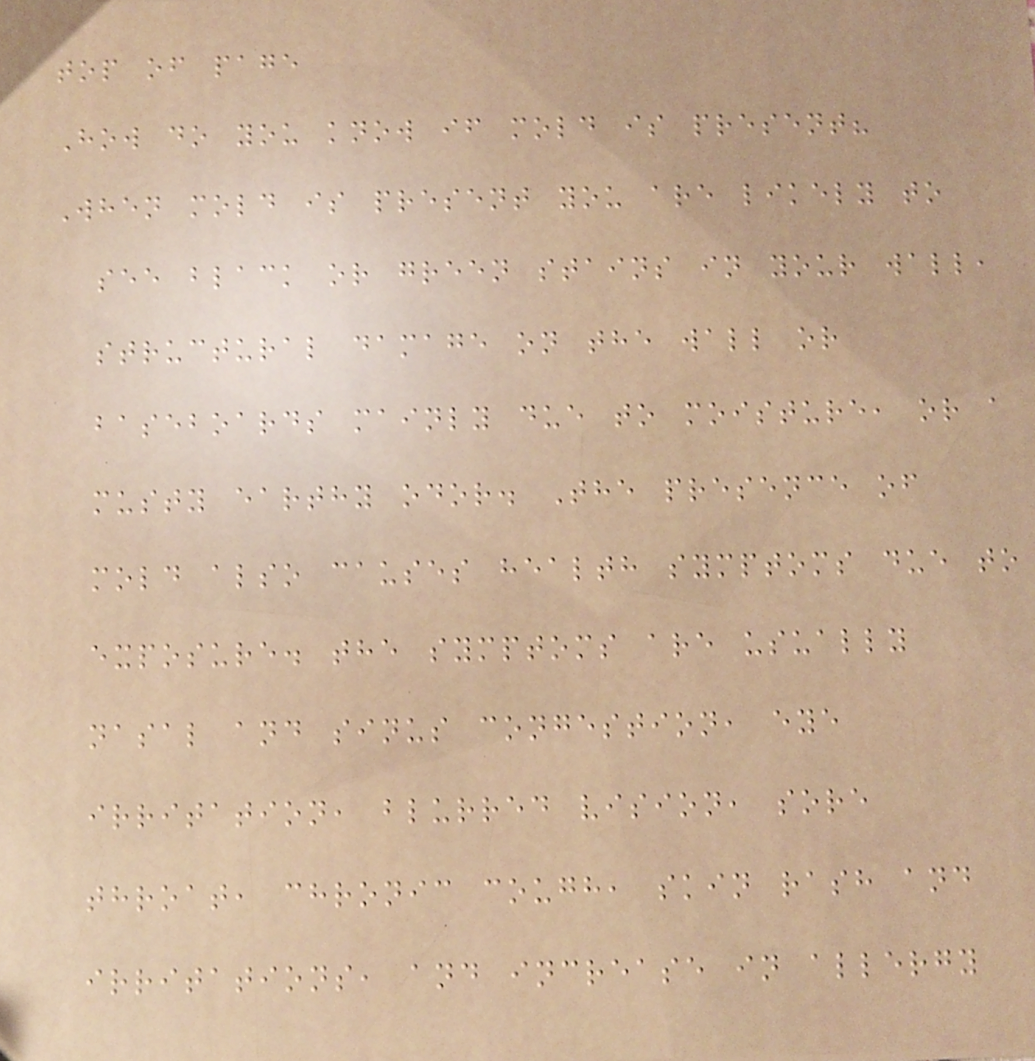top of page
How do you know if mold is present?
When mold is present you are likely to
see black or green stains in your wall,
structural damage on the wall or
baseboards mainly due to moisture, or a
musty earthy odor. The presence of
mold also causes health symptoms due to
exposure. the symptoms are usually
nasal and sinus congestion, eye
irritation, blurred vision, sore
throat, chronic cough, skin rash and
irritations, and increase in allergy
